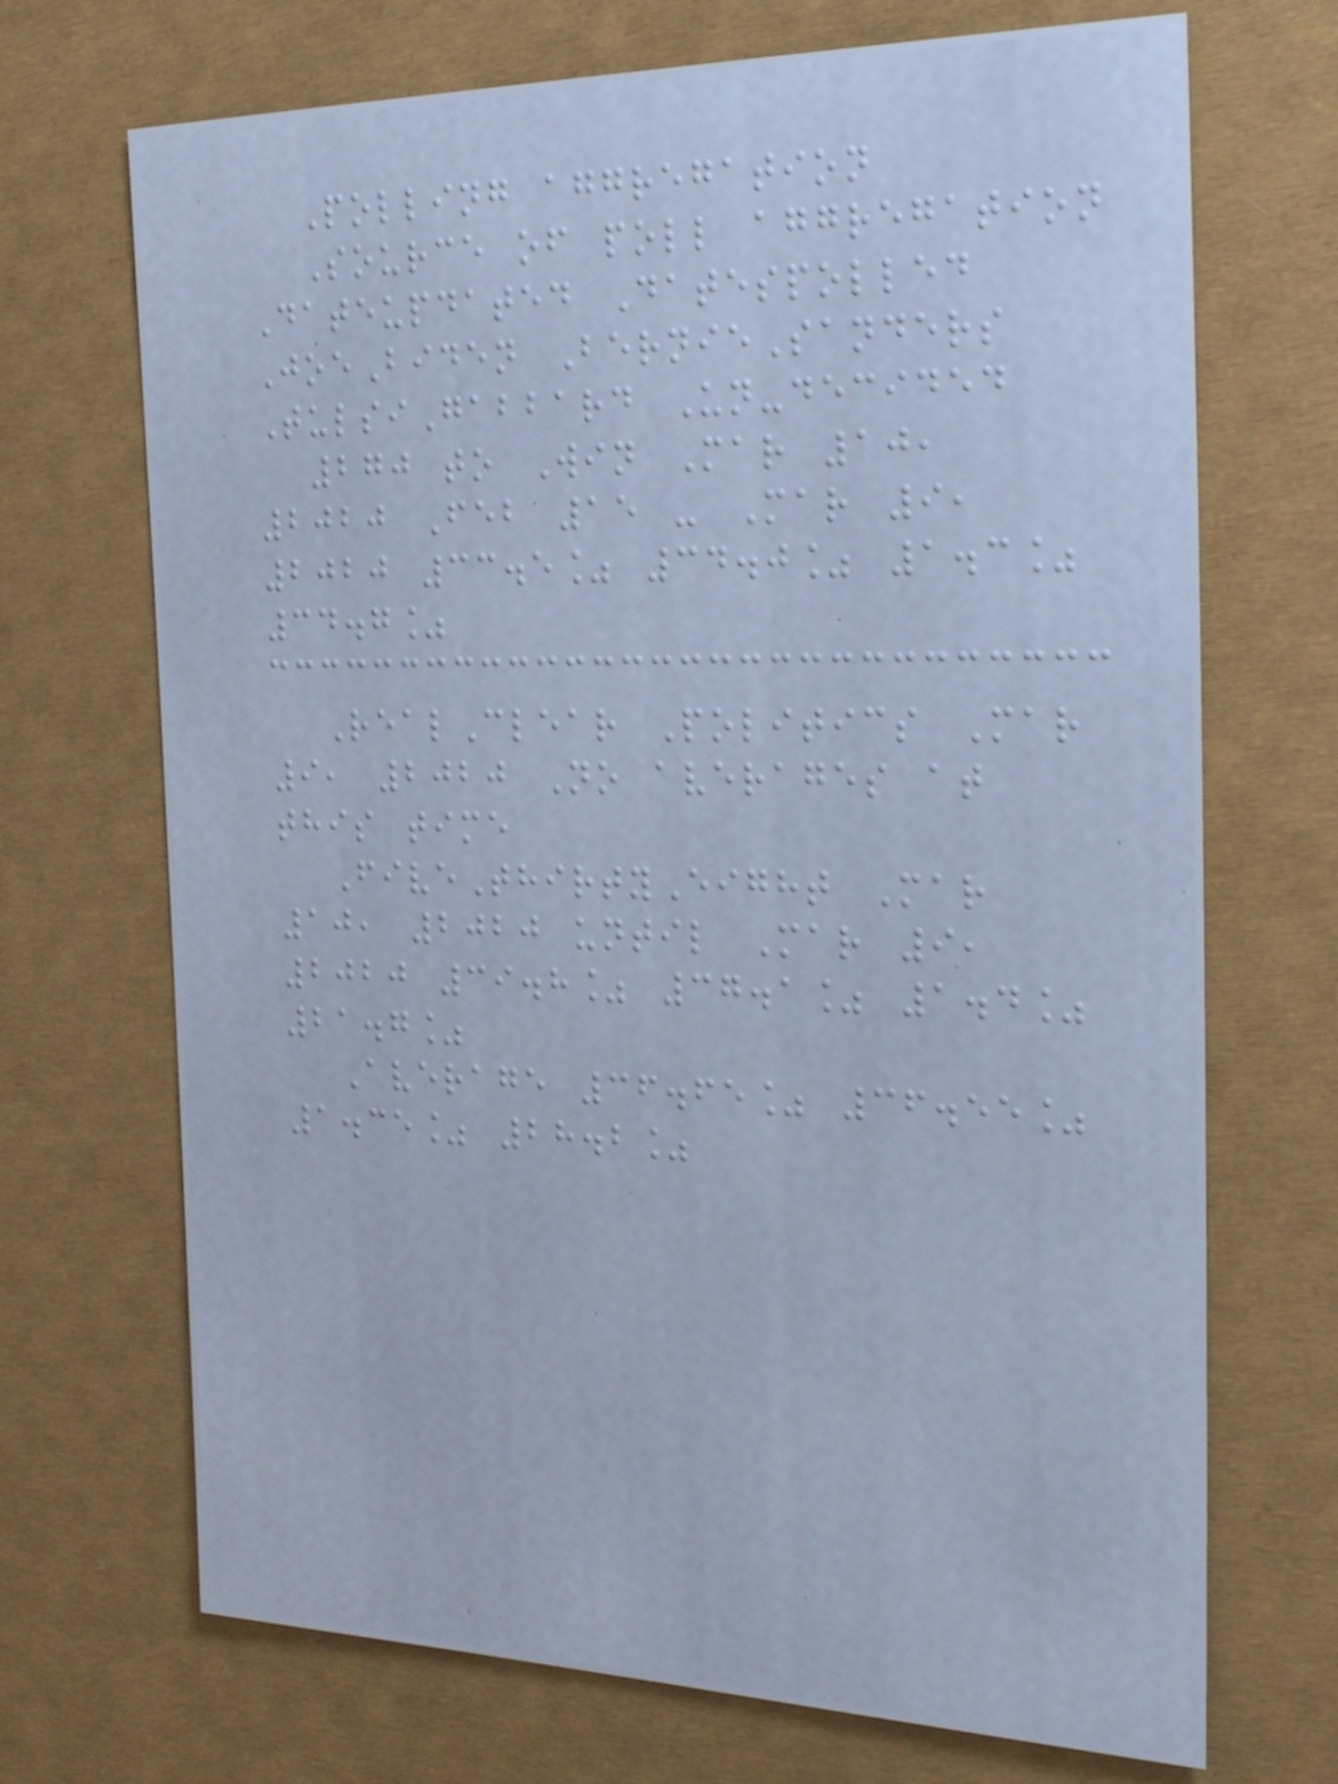Polling aggregation
Source of poll aggregation
Dateupdated Datespolled
JoeBiden BernieSanders
TulsiGabbard Un-decided
270 to Win Mar 10,
2020 Feb 15 - Mar 9,
2020 33.5% 34.0% 1.3%
34.7%
RealClear Politics Mar
9, 2020 No averages at
this time
FiveThirtyEight Mar
10, 2020 until Mar 9,
2020 39.8% 37.1% 1.4%
21.7%
Average 36.65% 36.55%
1.35% 28.2%
